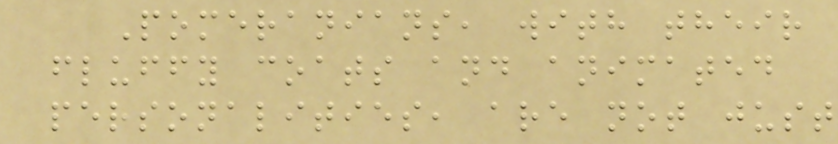Pomeranians, with their
fluffy coats and animated
personalities, are not just
